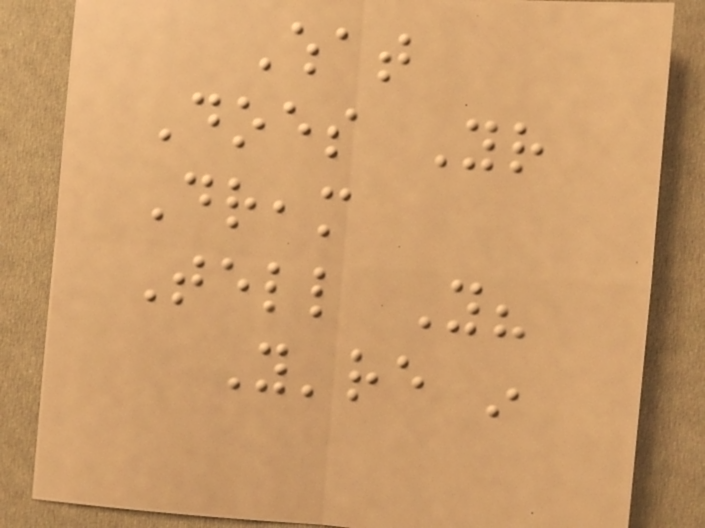What
Does Your
Dream
Tell You?
You're in
